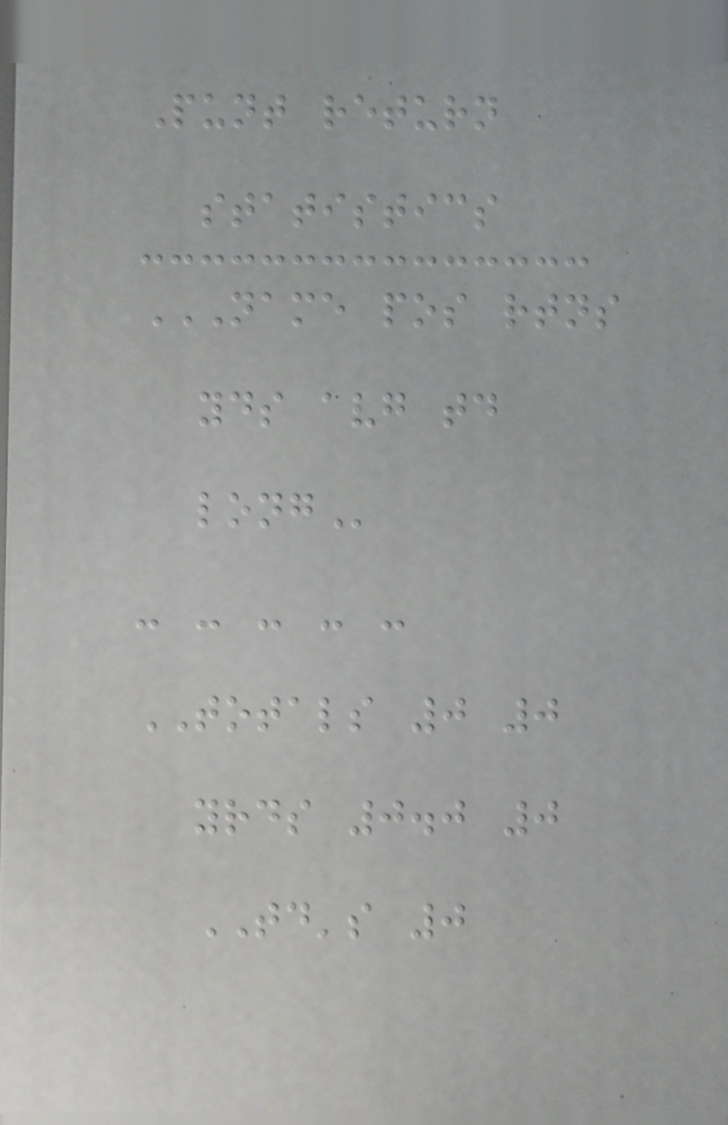Punt return
statistics
NAME POS RTNS
YDS AVG TD
LONG
- - - - -
TOTALS 0 0
yrds 0.0 0
TD's 0
